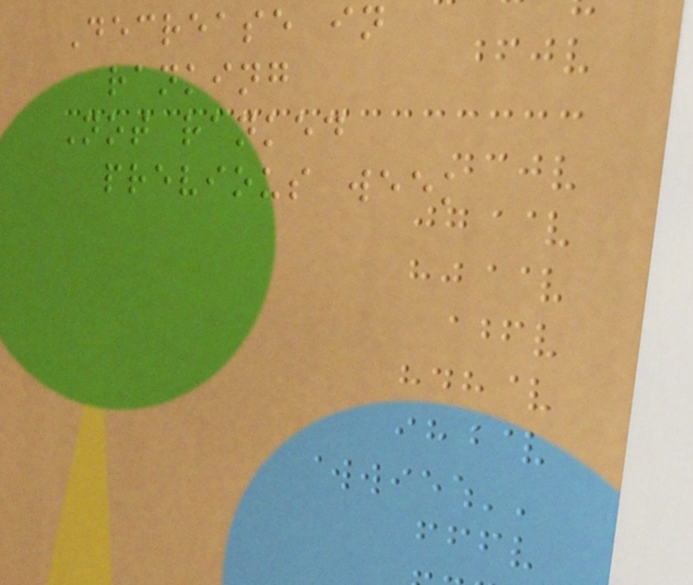Decrease in
ranking
Not ranked
previous week
